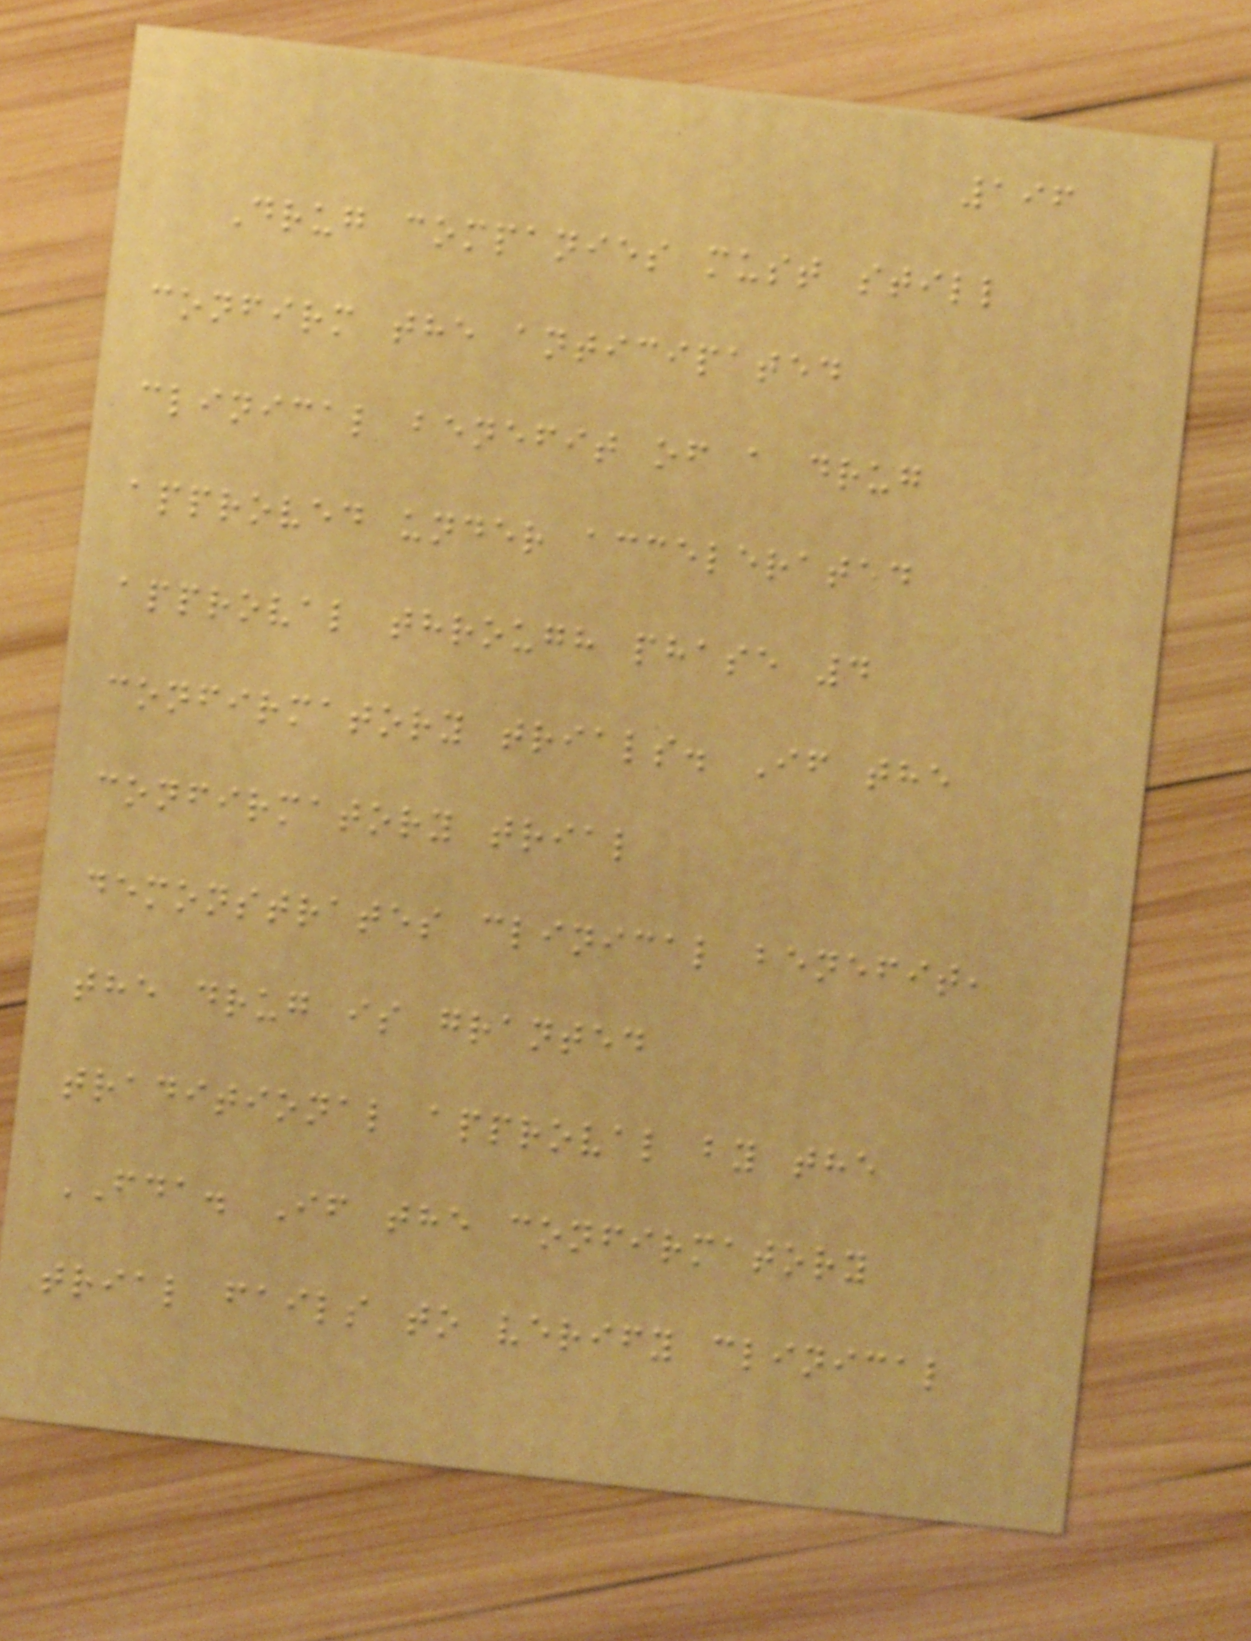196
Drug companies must still
confirm the anticipated
clinical benefit of a drug
approved under accelerated
approval through phase 4
confirmatory trials. If the
confirmatory trial
demonstrates clinical benefit,
the drug is granted
traditional approval by the
FDA. If the confirmatory
trial fails to verify clinical
